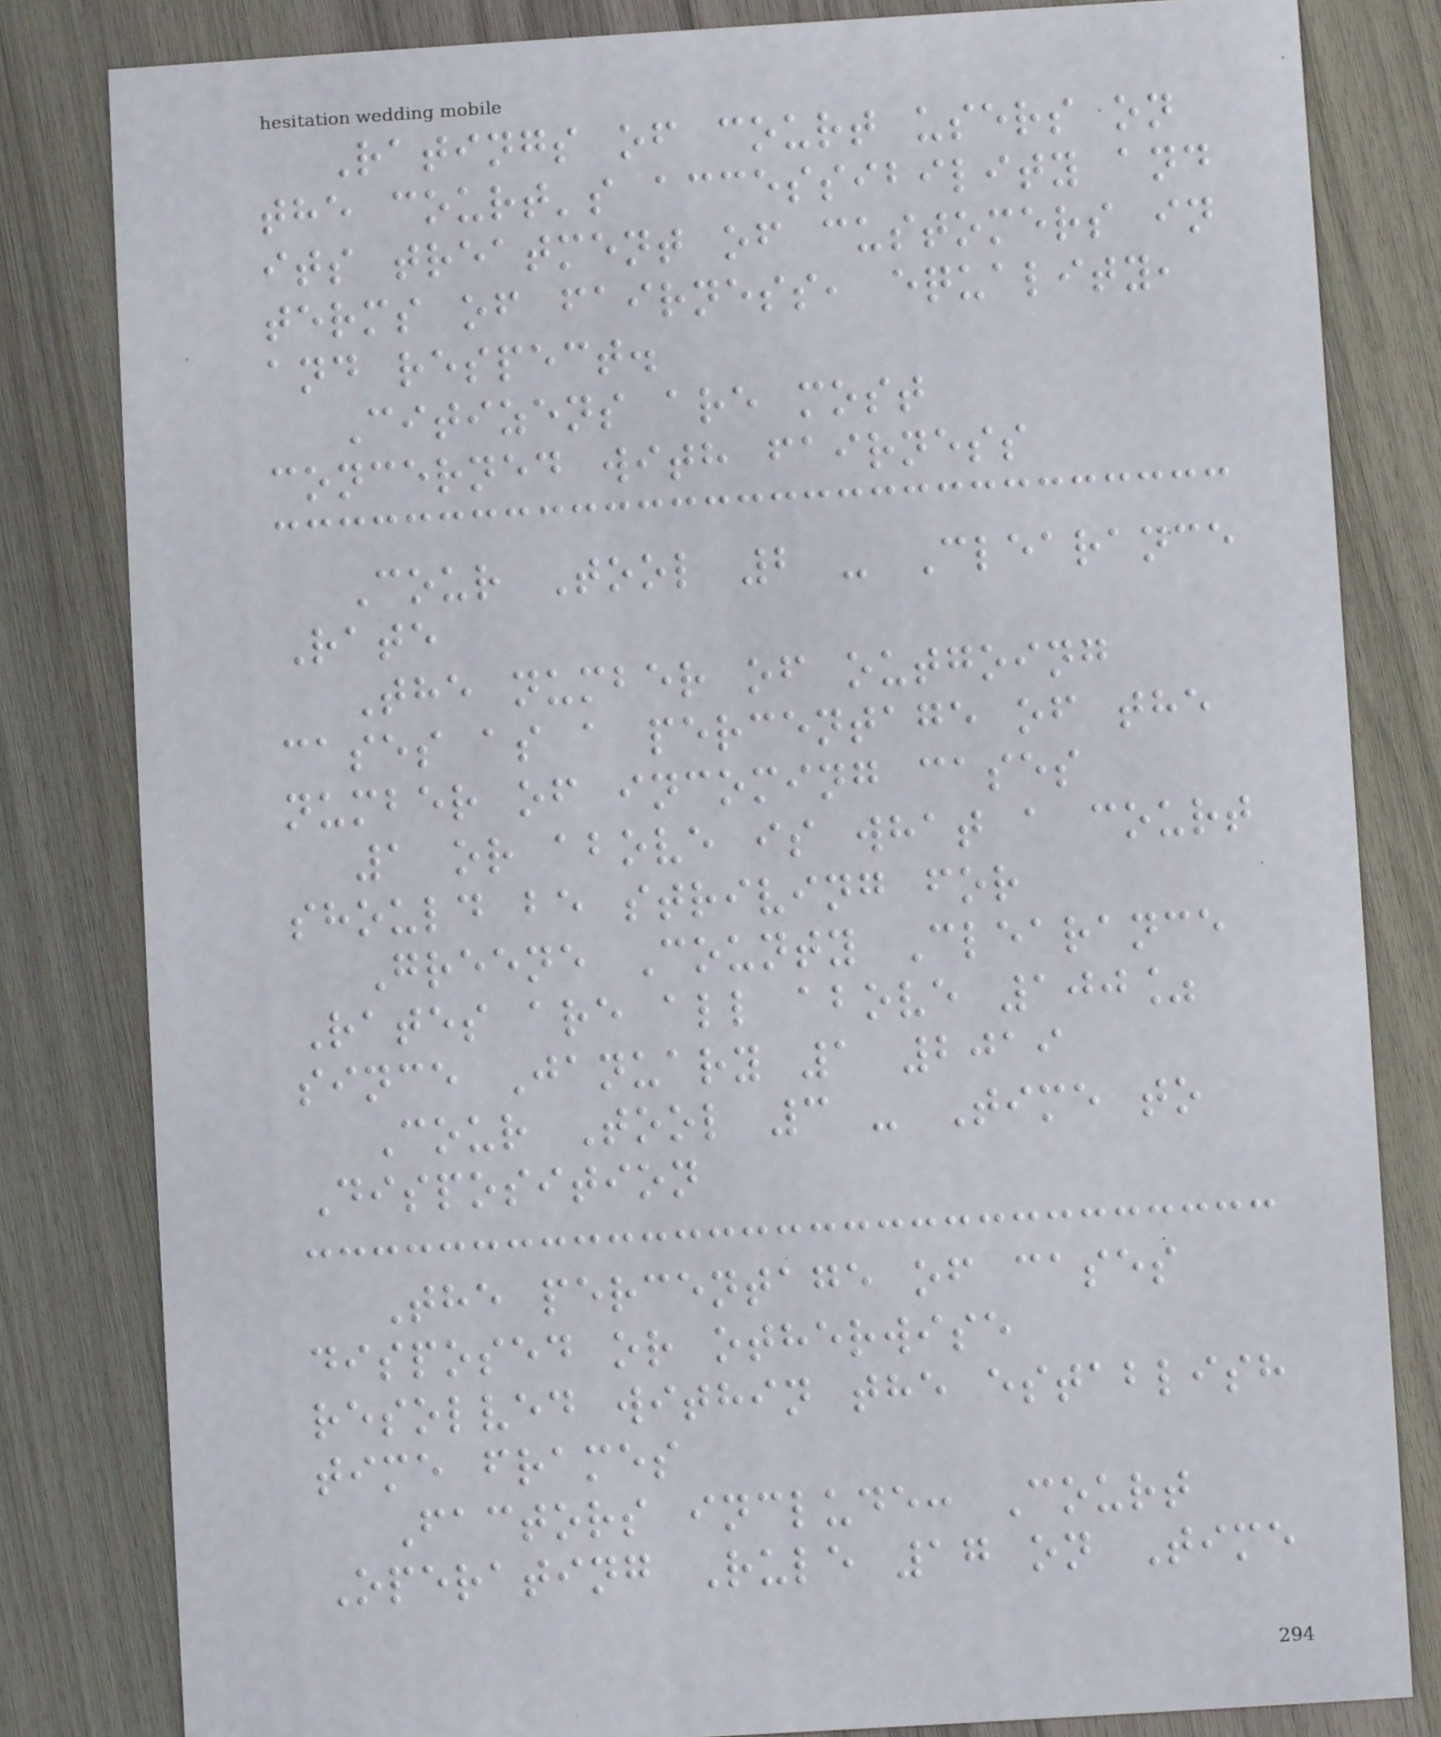Ratings of court users on
the court's accessibility and
its treatment of customers in
terms of fairness, equality,
and respect.
Citizens are most
concerned with fairness
Cour Tool 2 - Clearance
Rate
The number of outgoing
cases as a percentage of the
number of incoming cases
1 or above is what a court
should be striving for
Greene County Clearance
Rates are all above 100%
since January 1 2019
Cour Tool 3 - Time to
Disposition
The percentage of cases
disposed or otherwise
resolved within the establish
time frames
Factors include: Court
Operating Rule 17 on Time
